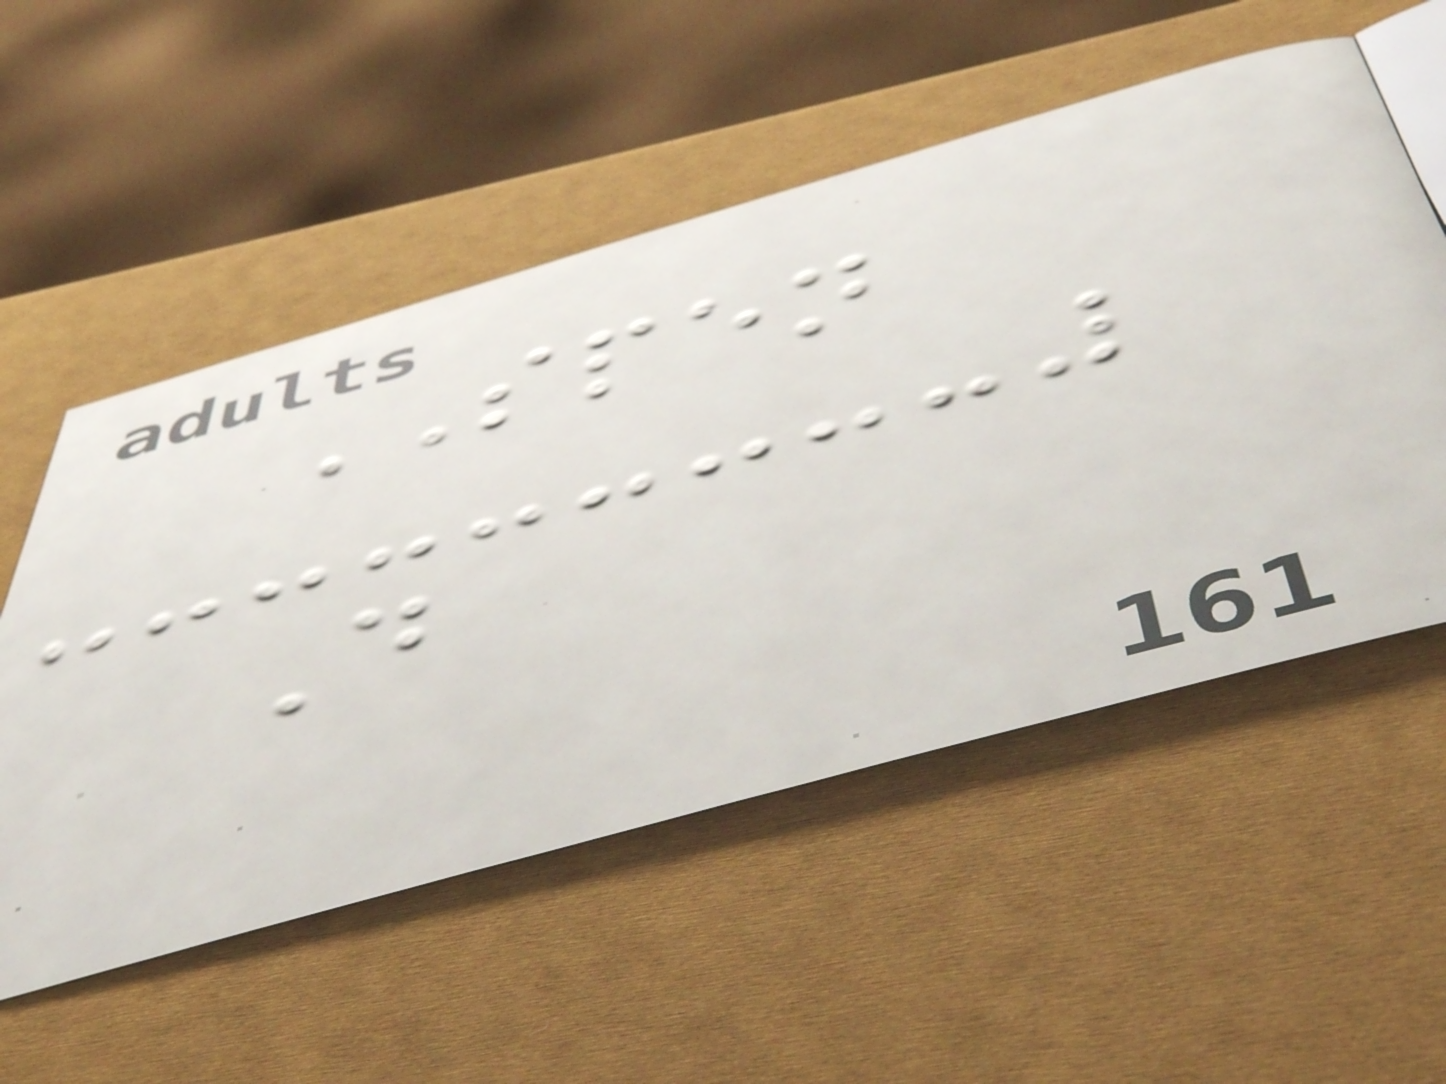SPEN
D
